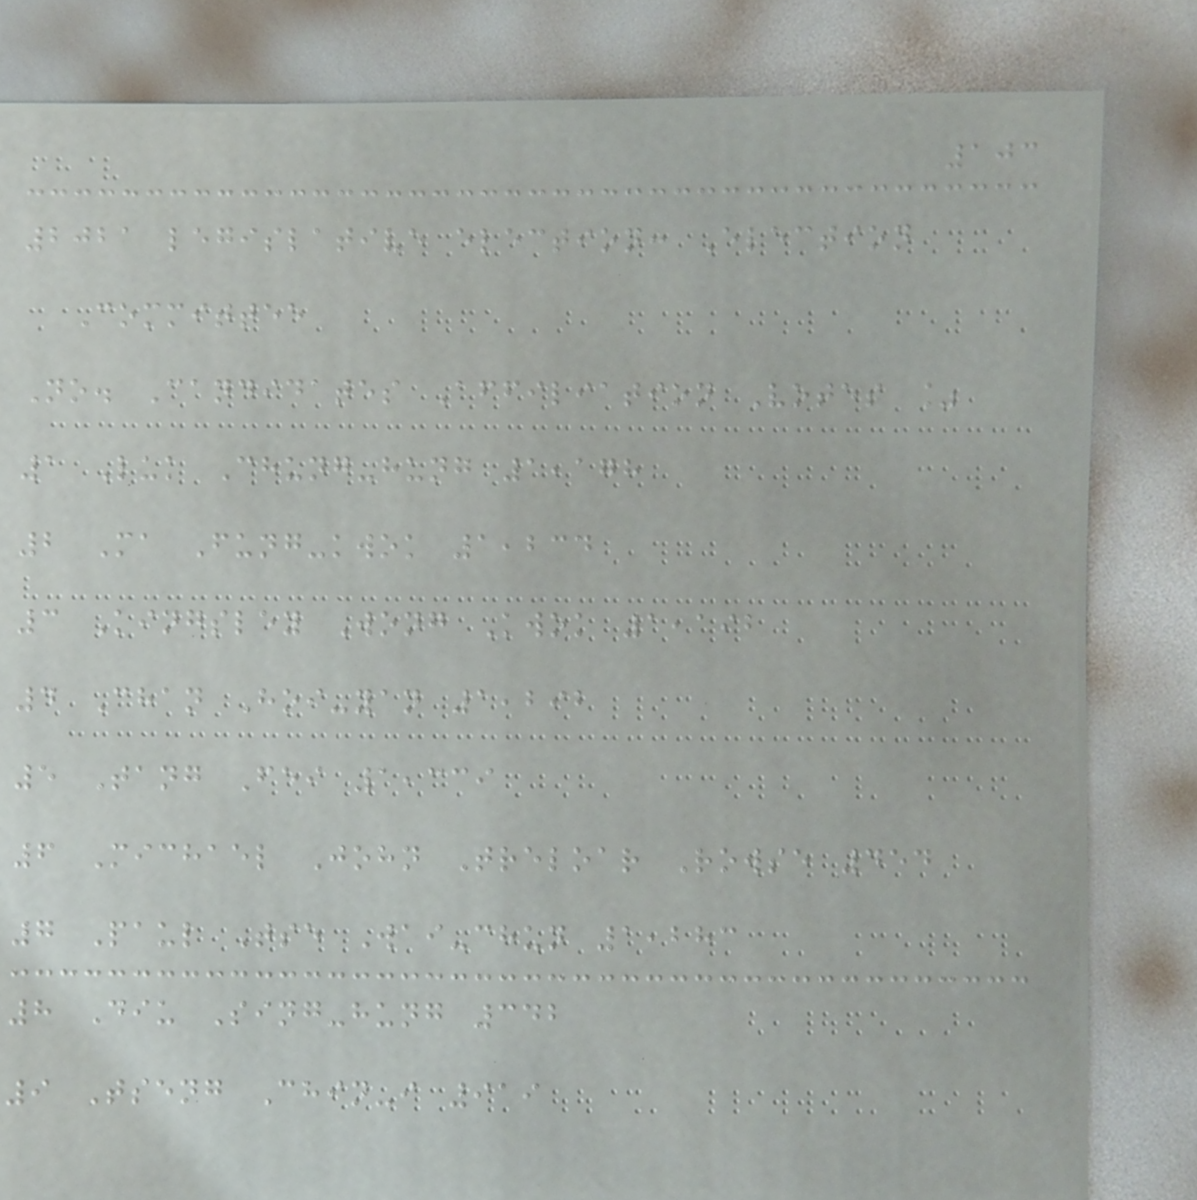103
2021 legislative election: Election
Committee
No. Candidates Affiliation Votes %
1 Luk Chung-hung 1,178
2 Ma Fung-kwok 1,234
3 Kingsley Wong Kwok 1,192
4 Chan Hoi-yan 1,292
5 Tang Fei 1,339
6 Michael John Treloar Rowse 454
7 Paul Tse Wai-chun 1,283
8 Diu Sing-hung 342
9 Tseng Chin-i 919
